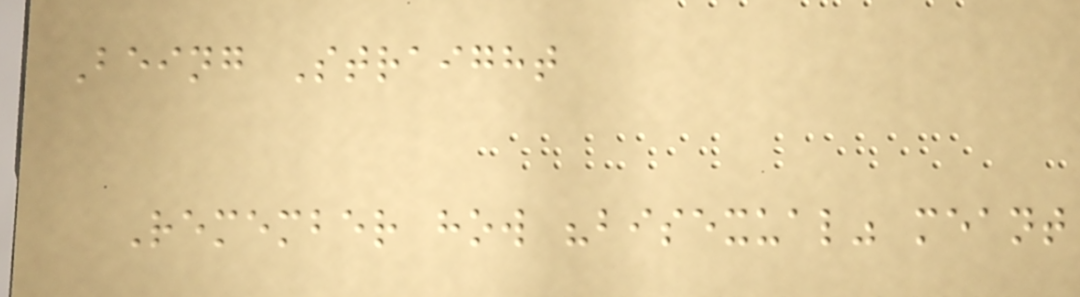Being Straight
Remember how "bisexual" meant
